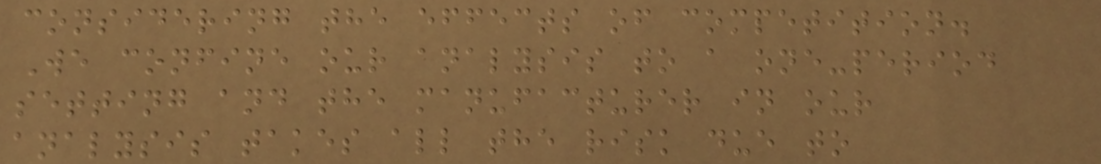considering the effects of competition.
We confine our analysis to a one-period
setting and the manufacturer in our
analysis takes all the risk due to
